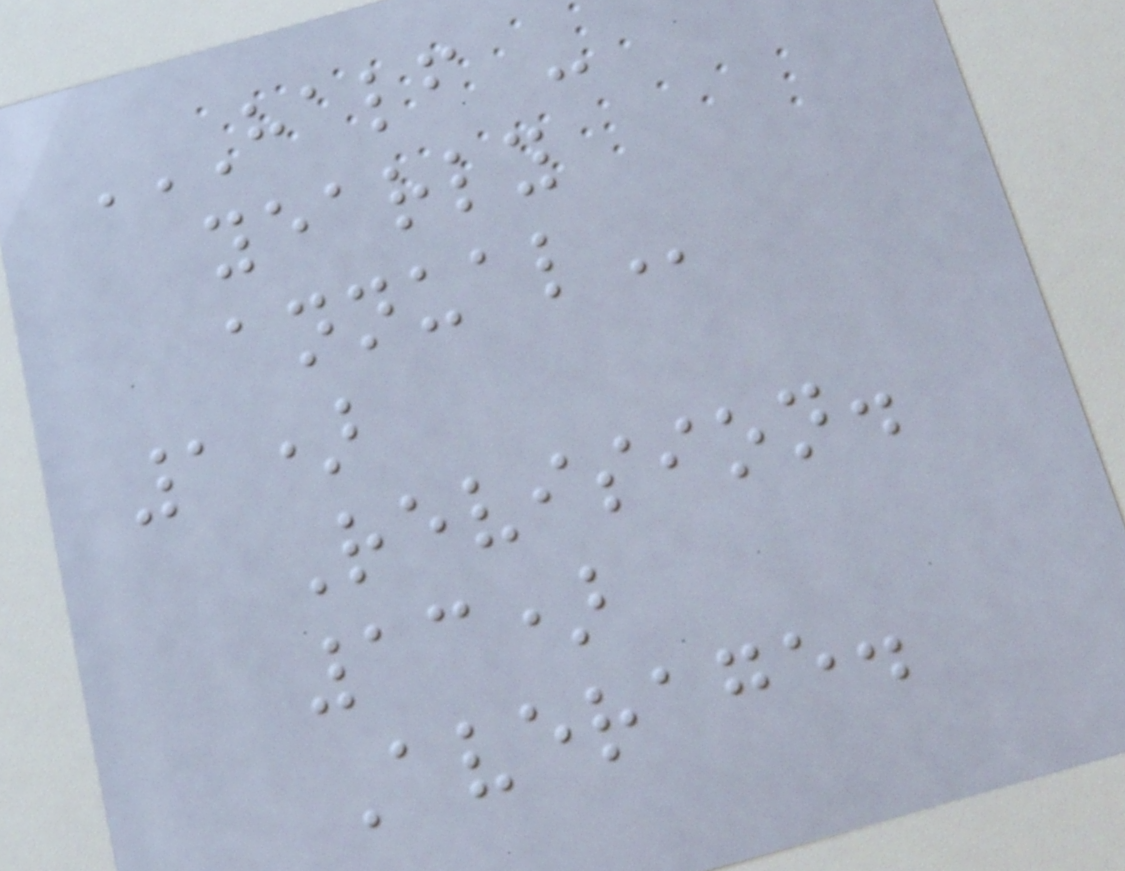HALF -
YEARLY
ANNUAL
1)
Revision.
13)
Average.
